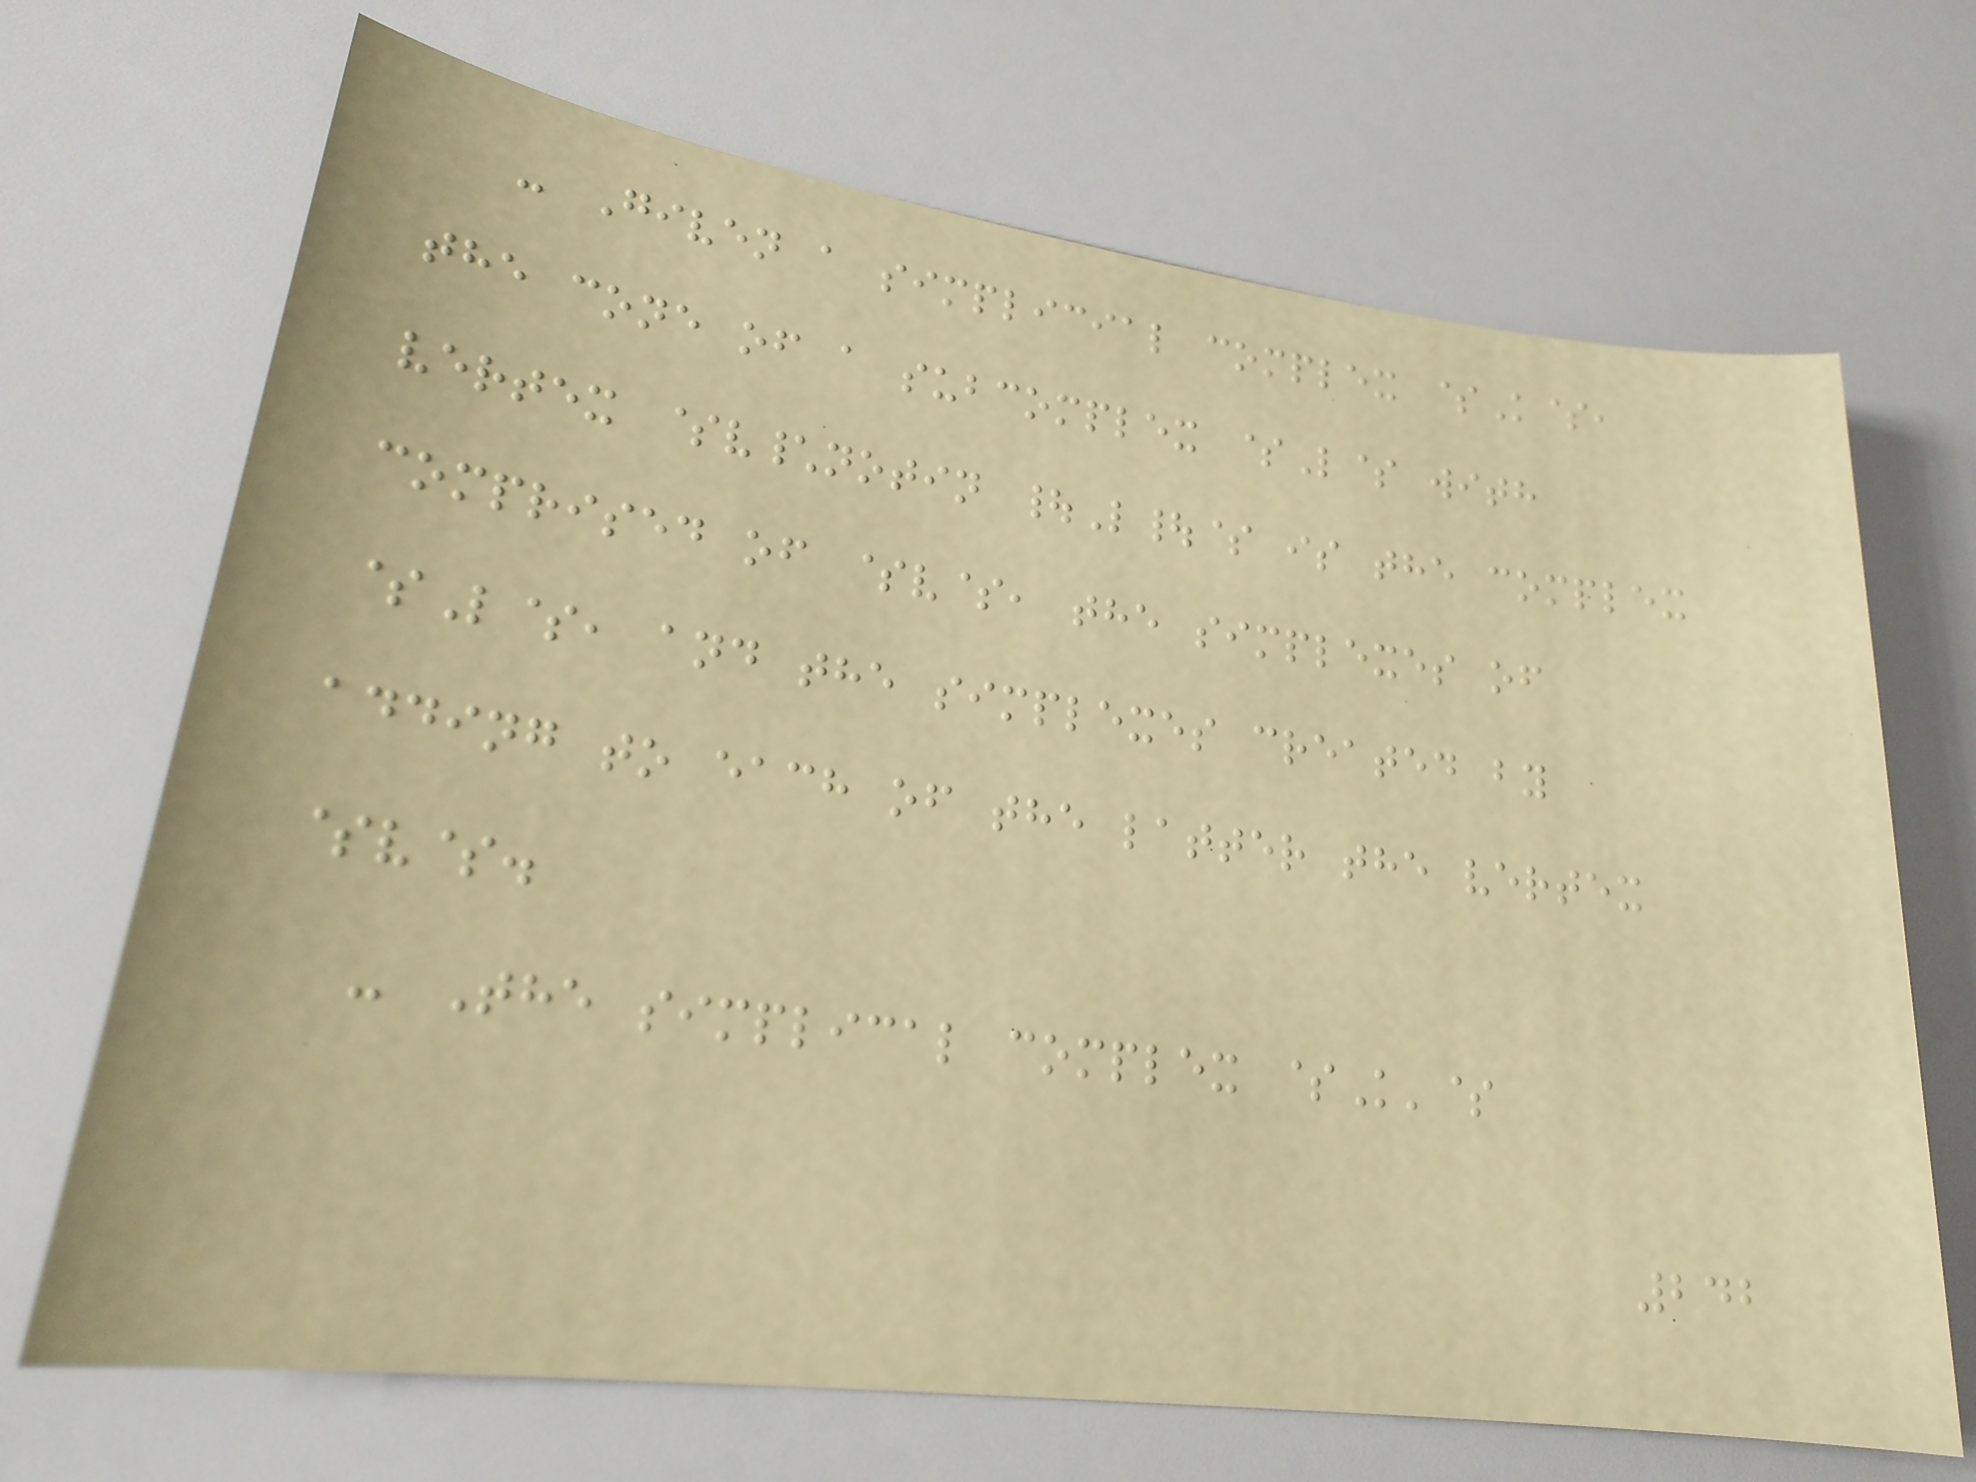- Given a simplicial complex $K$,
the cone of a subcomplex $L$ with
vertex $v\notin |L|$ is the complex
comprised of $v$, the simplexes of
$L$, and the simplexes created by
adding to each of the latter the vertex
$v$.
- The simplical complex $K'$
242
